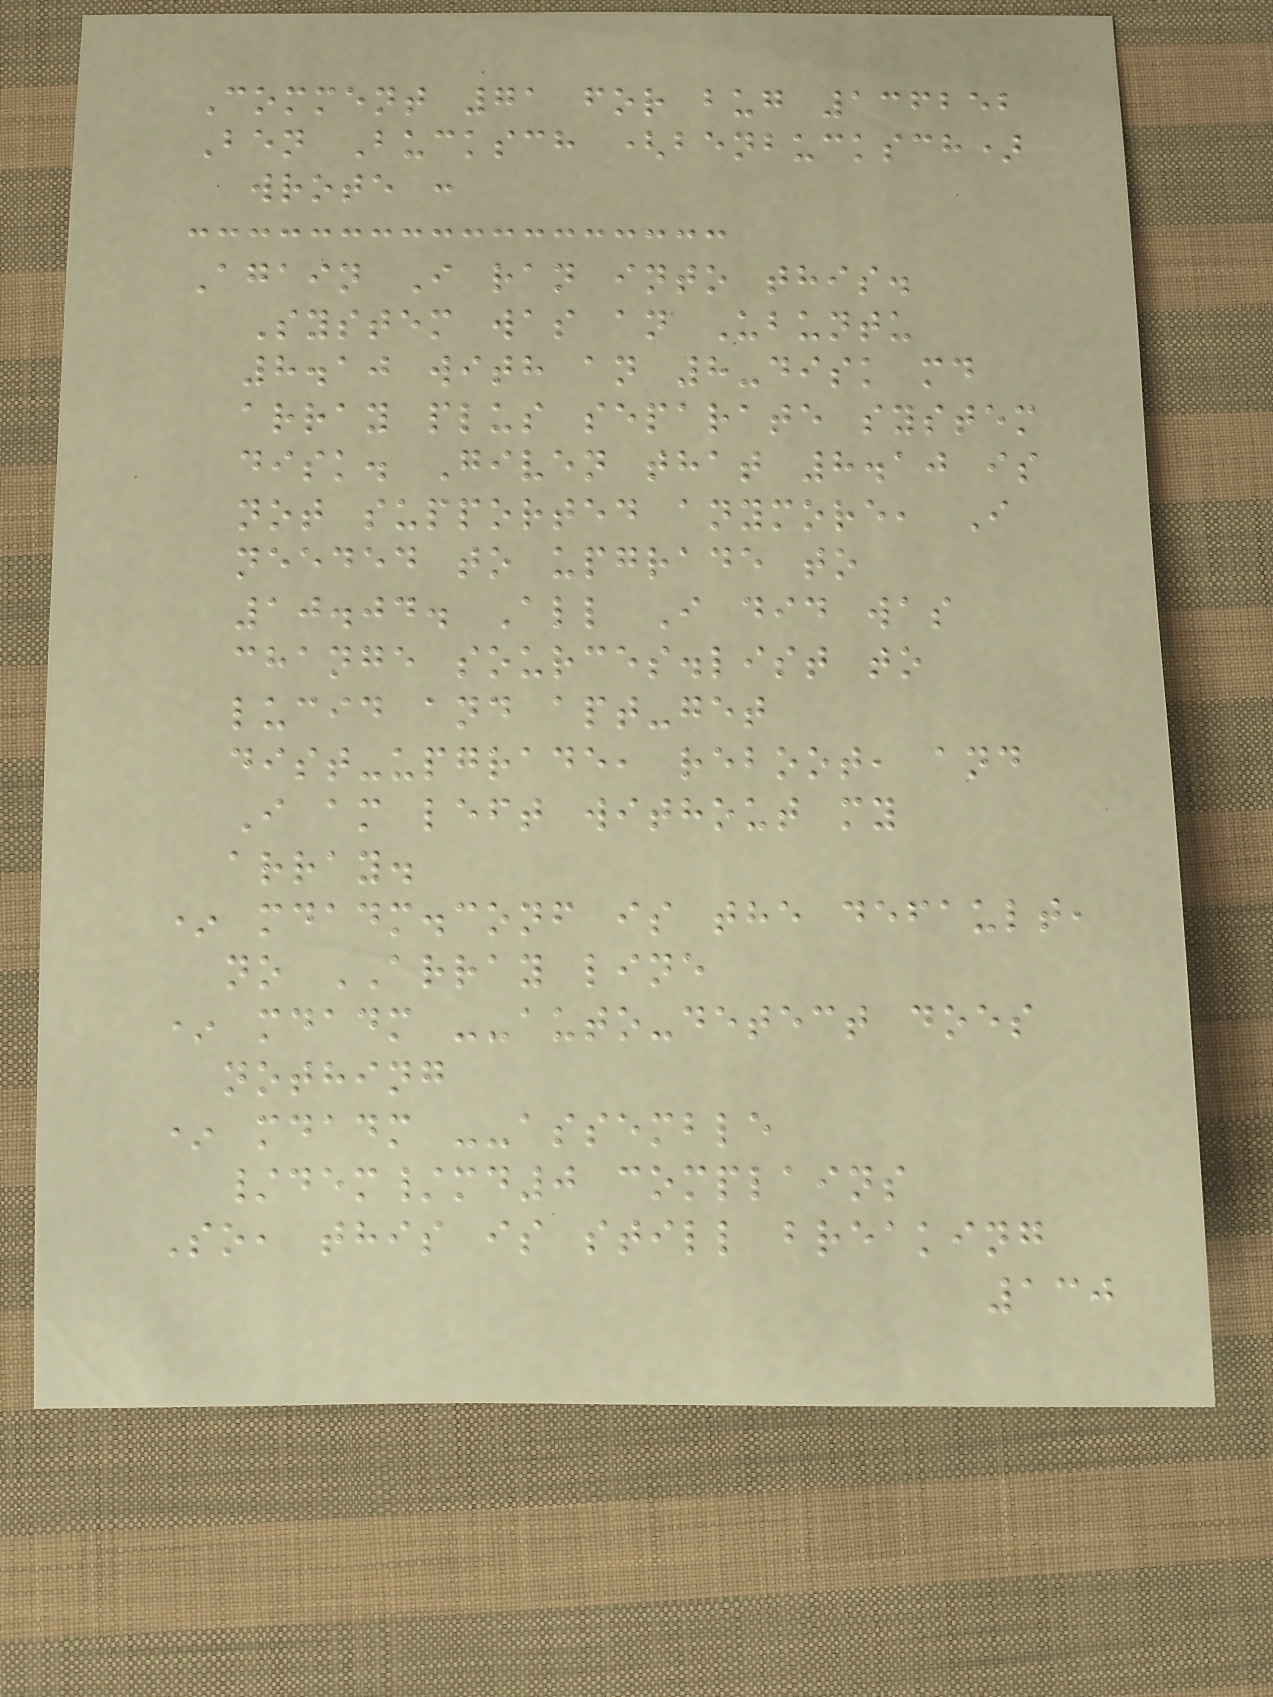Comment 71 for bug 136252
Ben Bucksch (benbucksch)
wrote :
Again I ran into this.
System was an Ubuntu
8.10 with an 8-disk md
array plus separate system
disk. Given that 8.10 is
not supported anymore, I
needed to upgrade to
10.04. All I did was
change sources.list to
lucid and apt-get
dist-upgrade, reboot, and
I am left without my
array.
* mdadm.conf is the default,
no ARRAY line
* mdadm --auto-detect does
nothing
* mdadm --assemble
/dem/md0 complains
So, this is still breaking
130
